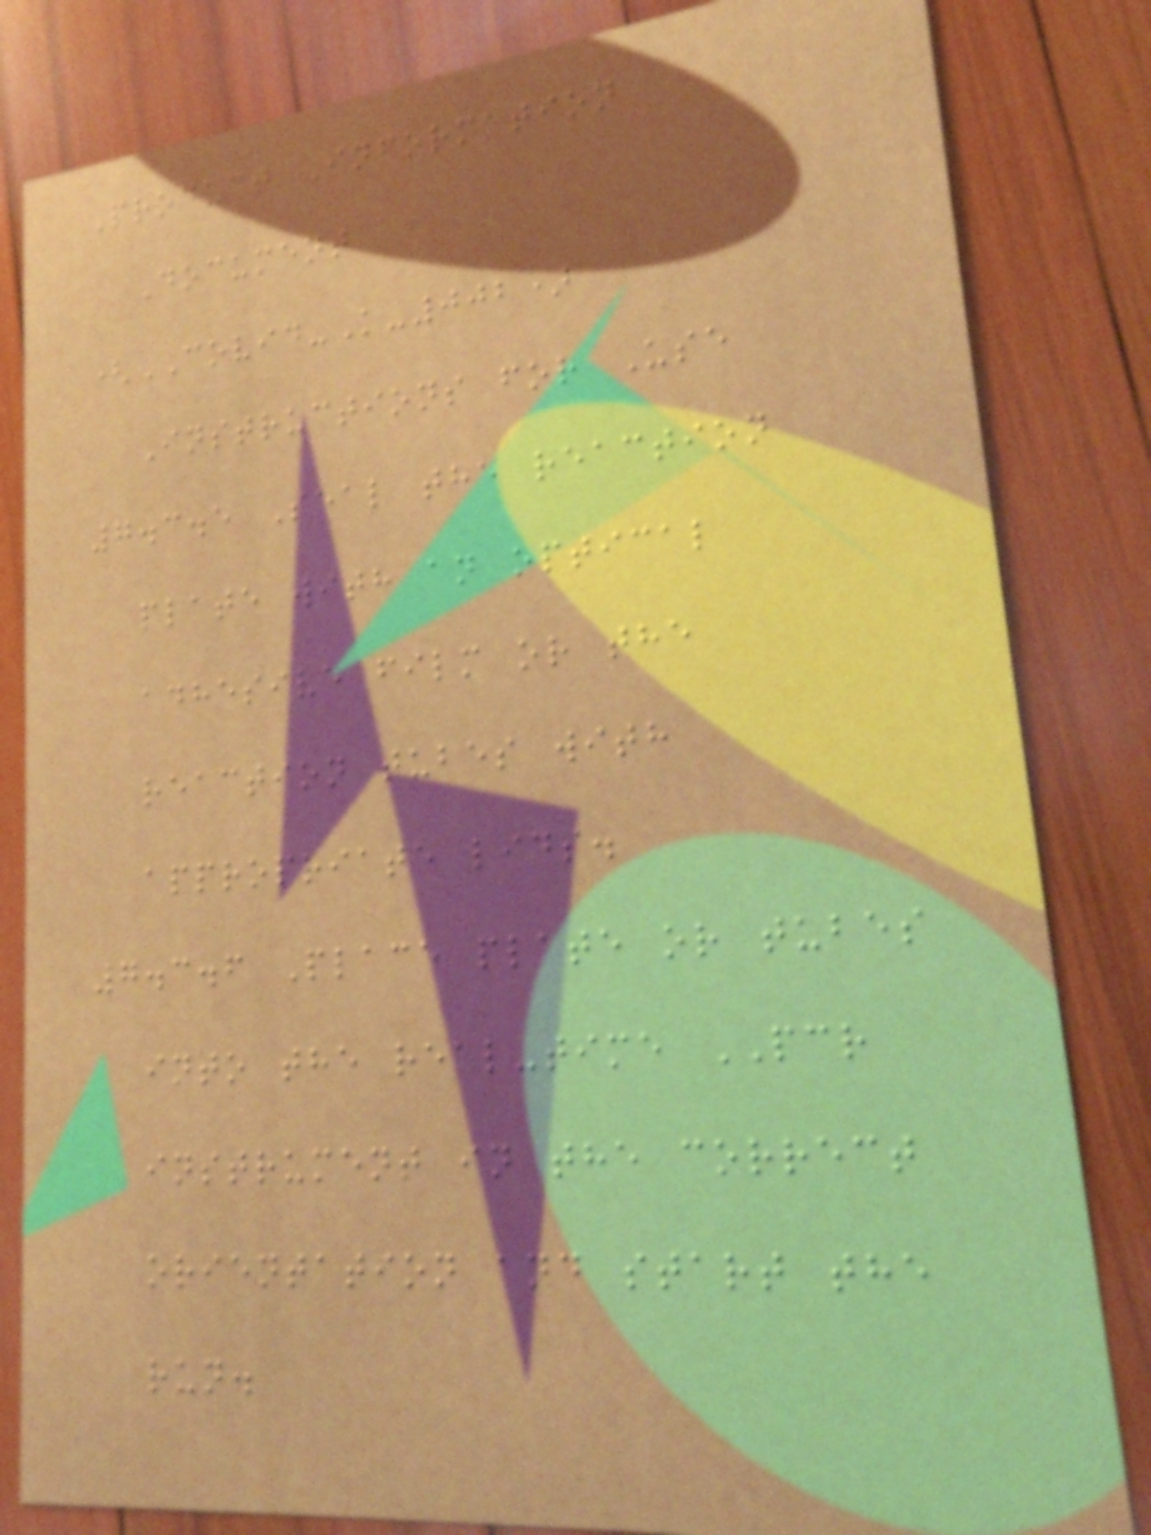Product Information
Document
(COVID-K-002)
Instructions for Use
7.3.5 Seal the reaction
plate with an optical
adhesive film or the
reaction tubes with
appropriate lids.
7.3.6 Place plate or tubes
into the real-time PCR
instrument in the correct
orientation and start the
run.
